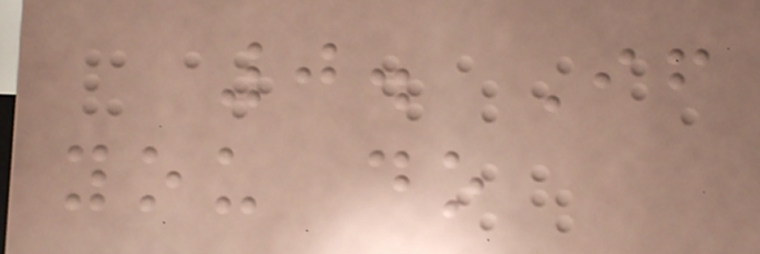0. If
you do
